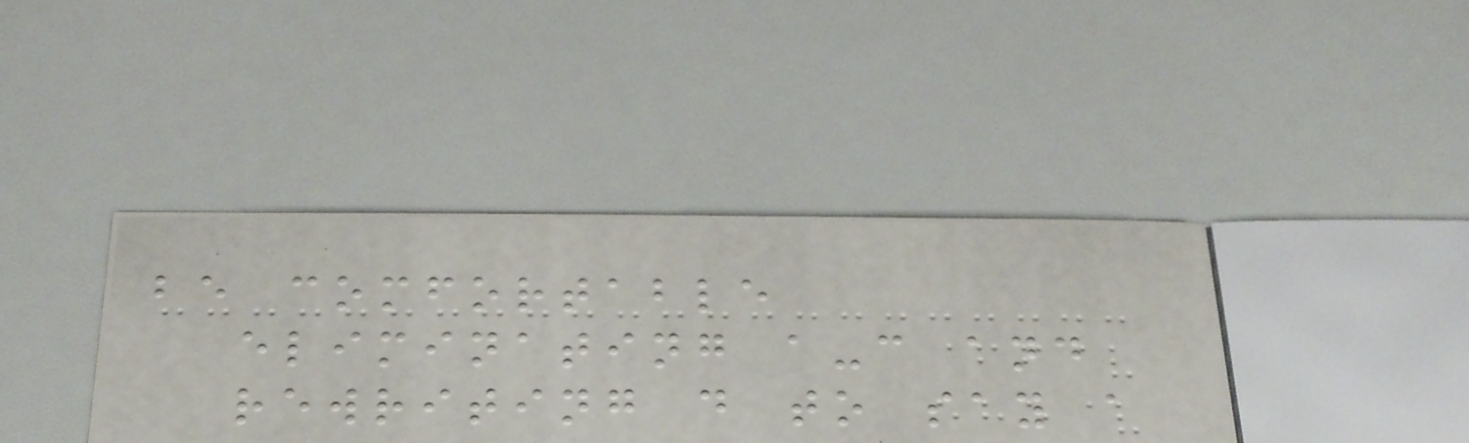be comfortable
eliminating a-c and
rewriting d to say a
